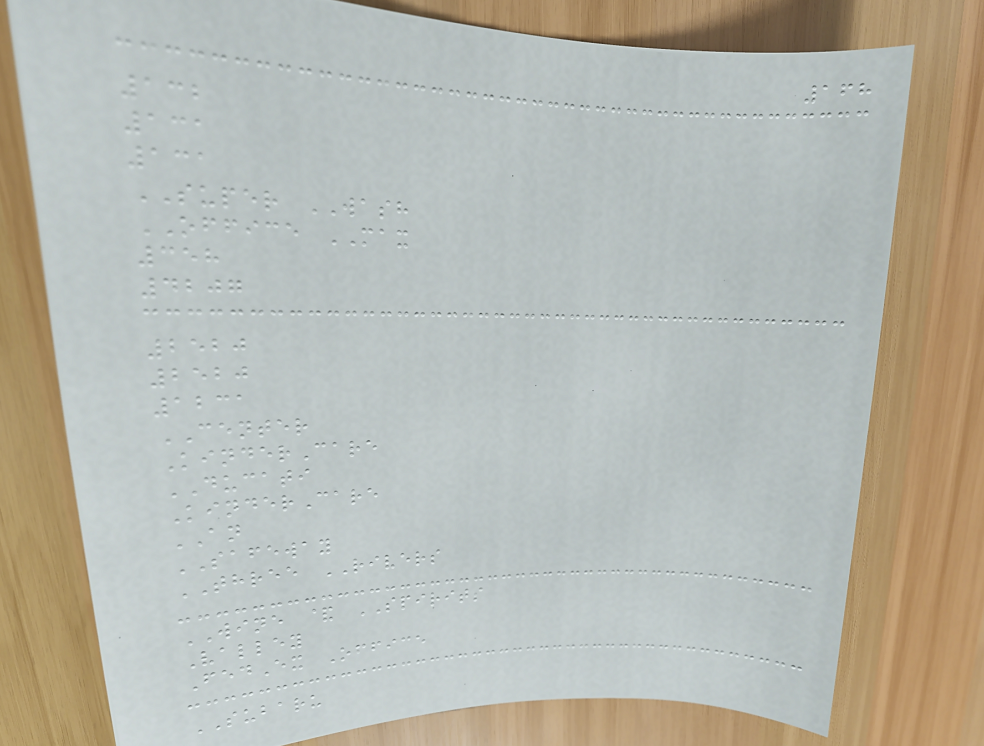168
132
131
131
SUPER WASH
OFFICE MAX
358
4207
2520
2520
1231
CENTER
KinderCare
DUCATI
KinderCare
AN
SAFEWAY
THREE RIVERS
WINE & SPIRITS
Valley
FedEx Office
SUBARU
